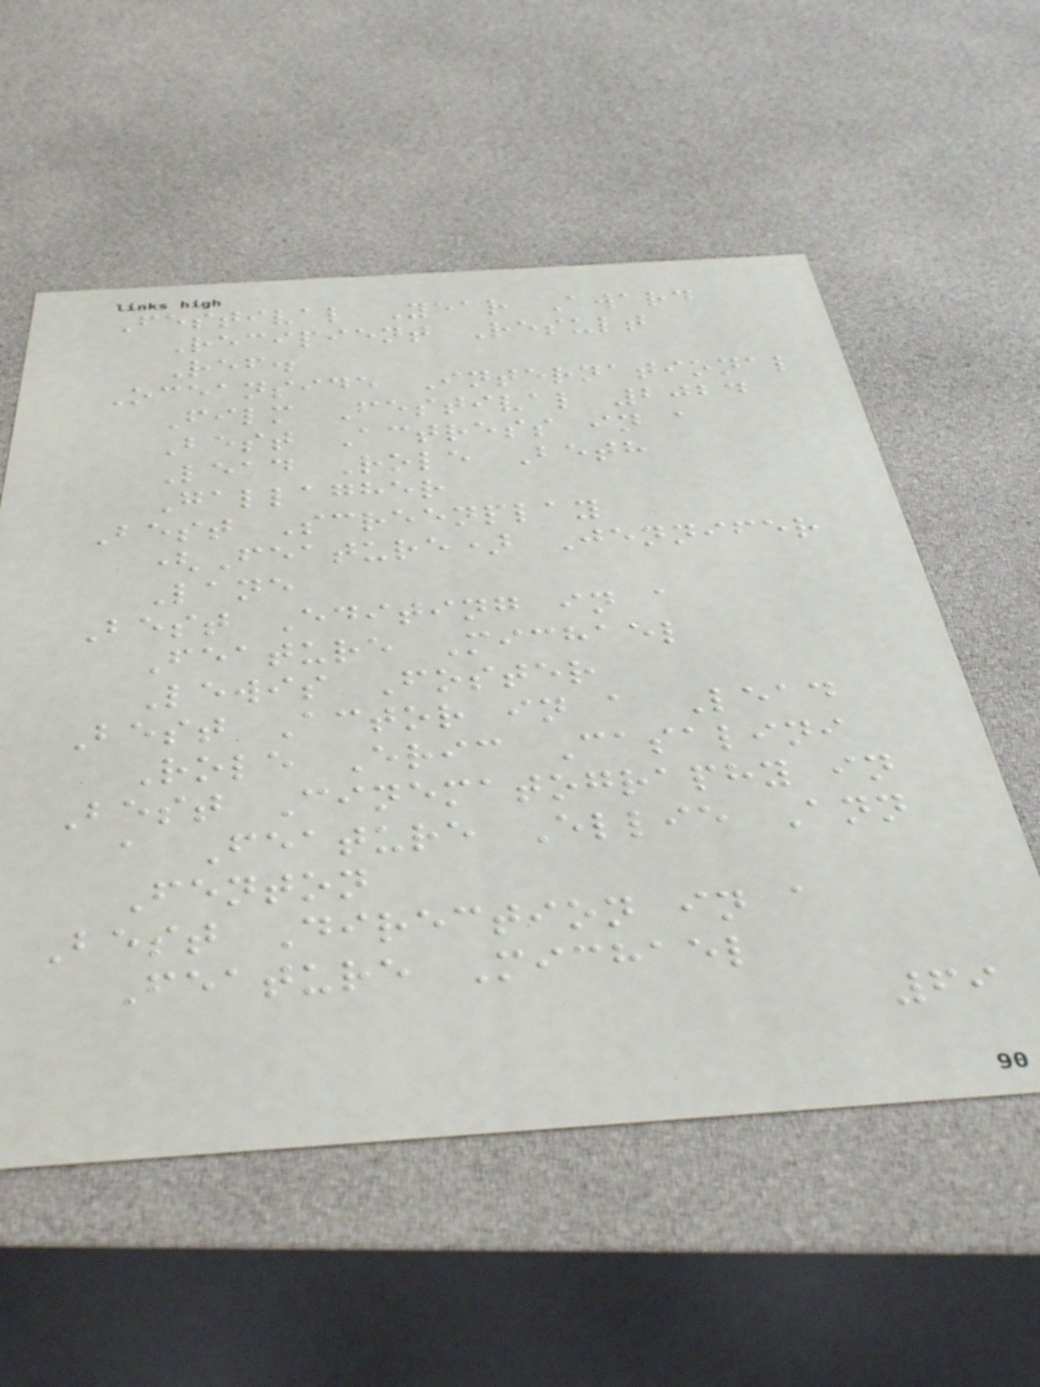Festival Year Award
Recipient Result
Ref.
Oceanside International
Film Festival 2024
Best Actress in a
Lead Role Beth
Gallagher
Best Screenplay
(Feature) Jennifer
Lane
Best Editing in a
Feature Michael
Lewis Foster
Best Actor in a Lead
Role Eric Casalini
Best Cinematography in
a Feature Ellie Ann
Fenton
Best Direction in a
Feature Michael
69
